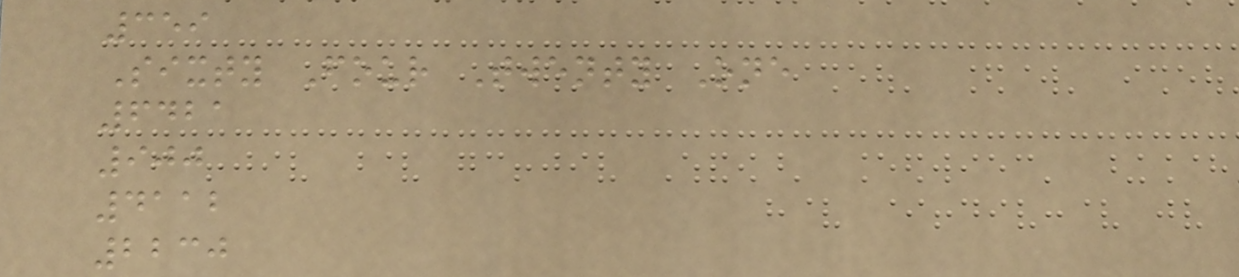359
Sixty Four Twenty One
6421
900
4112
2230
